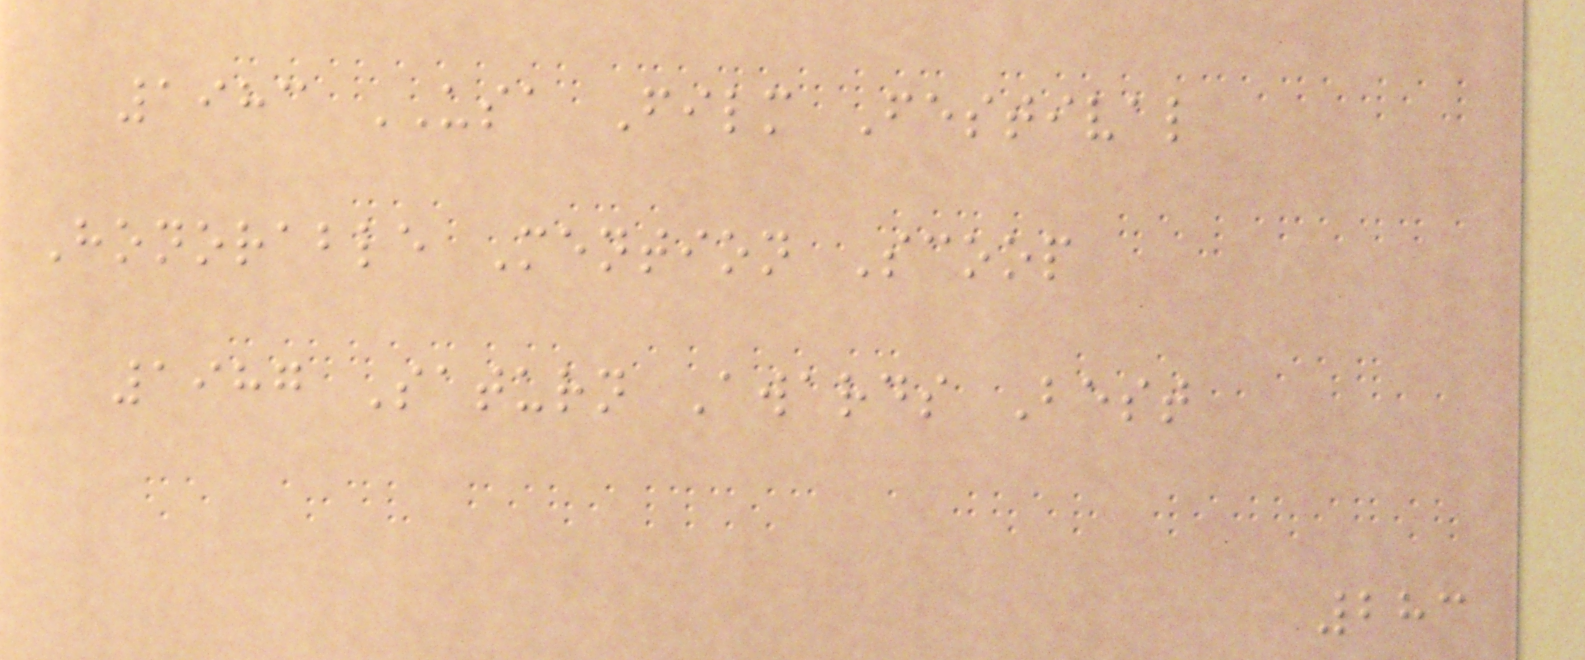1983 USA Film Festival
Honorable Mention Scoop
1987 Saturn Awards Best
283
